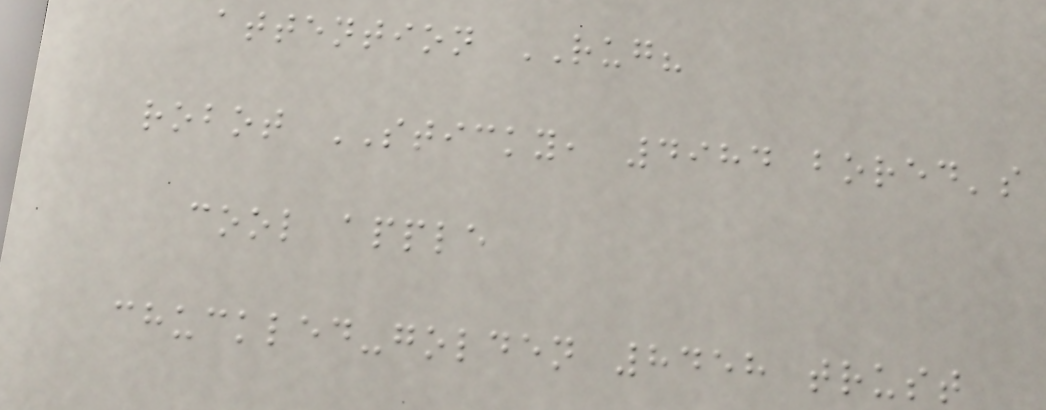attention RUG?
robot STICKY, 4984 bored's
cool apple
chuckled-golden 8458 trust
